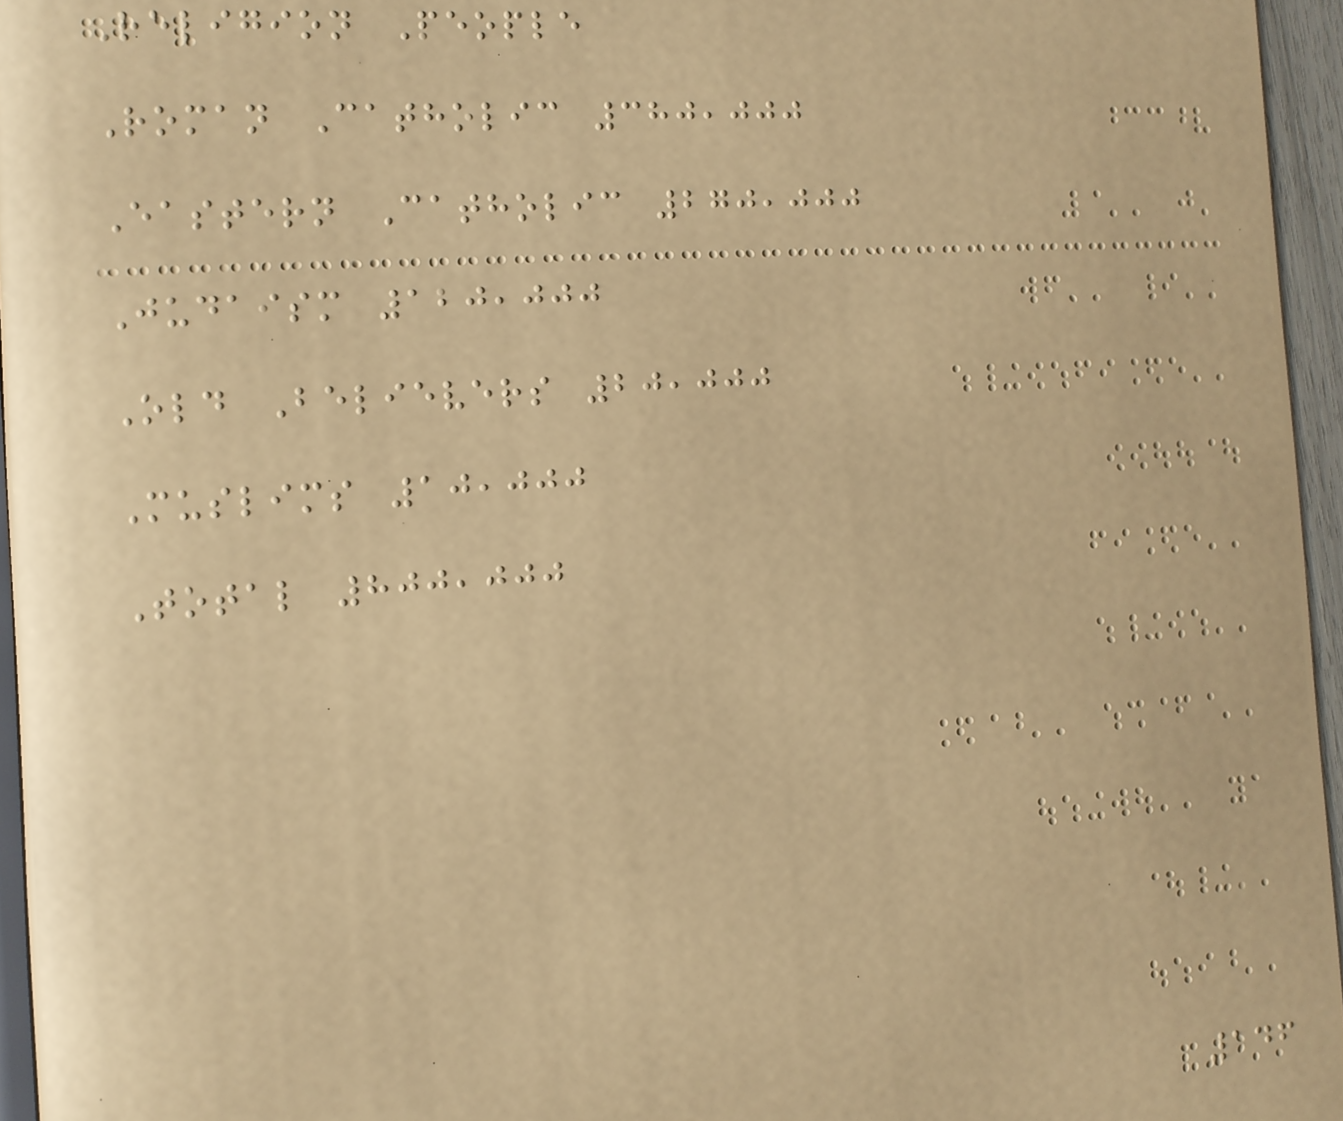Religion People
Roman Catholic 380,000
Eastern Catholic 270,000
Judaism 120,000
Old Believers 20,000
Muslims 10,000
Total 800,000
146
